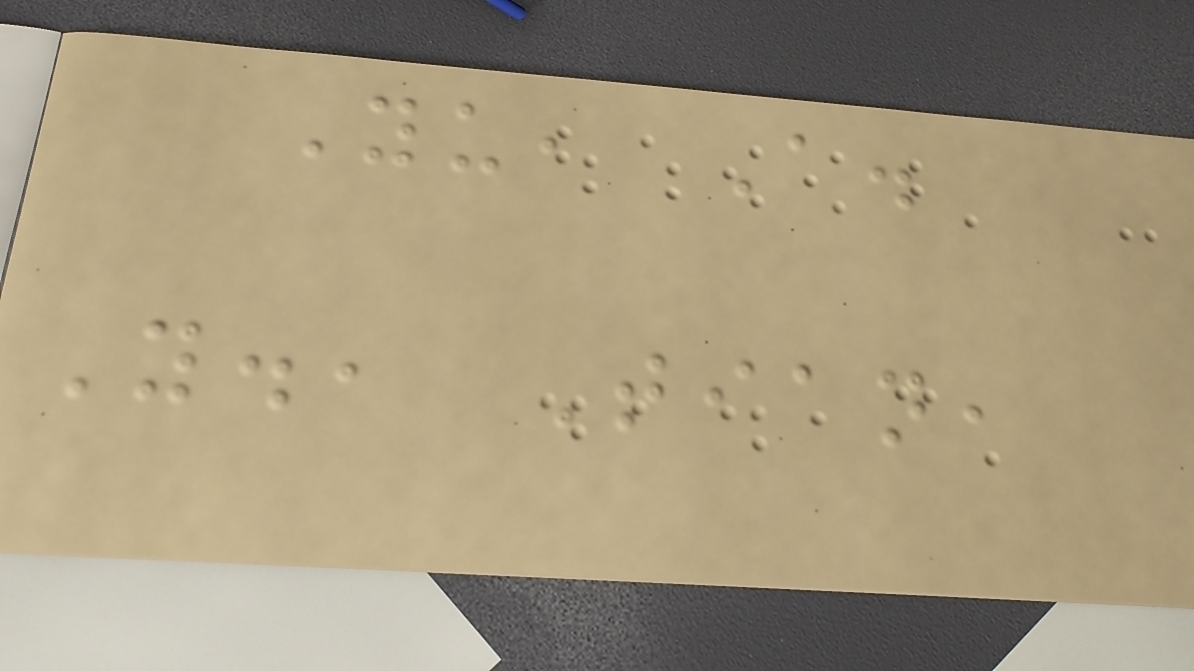Yu, A.
Y., Tian,
